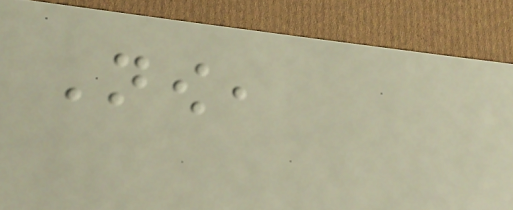Now,
